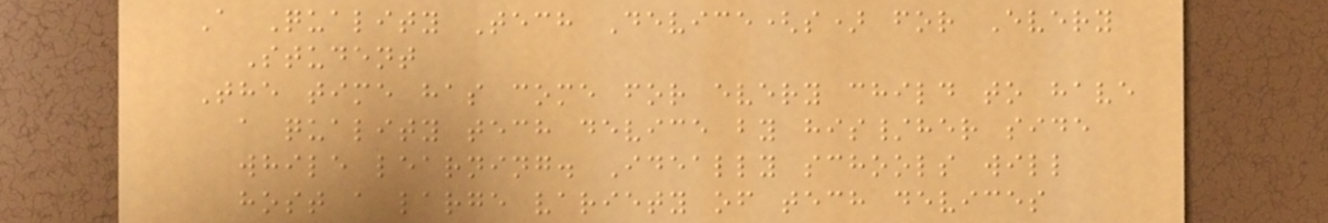A Quality Tech Device(s) for Every
Student
The time has come for every child to have
a quality tech device by his/her side
while learning. Ideally schools will
host a large variety of tech devices
